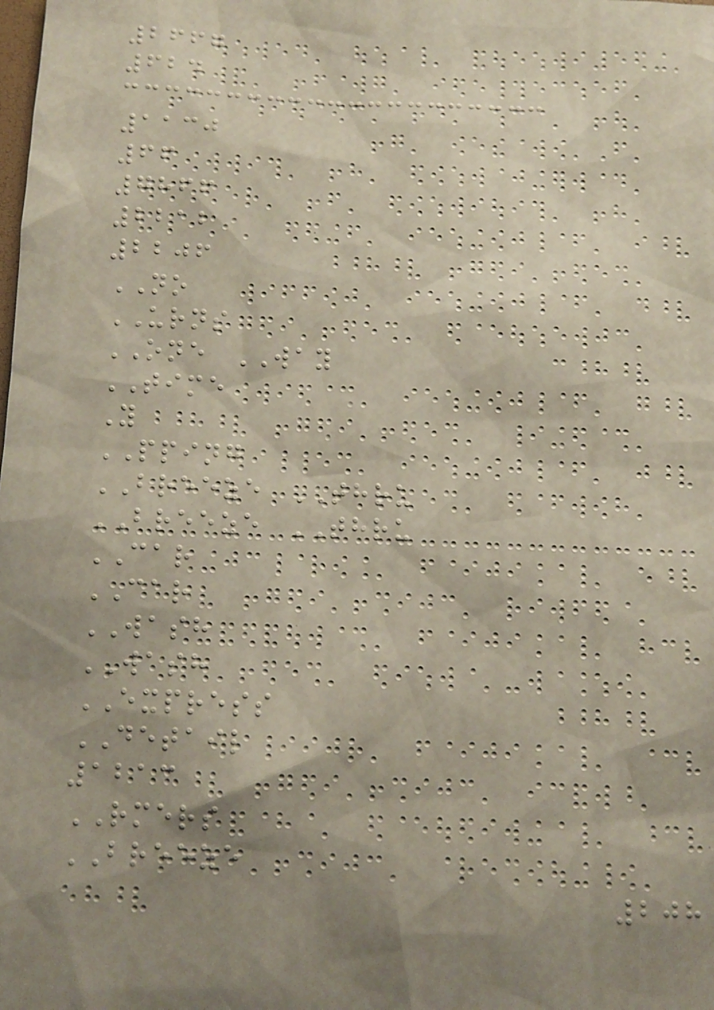2667
624
1130
66
7866
2212
2206
NO
URNS
ONE WAY
TIME
Y
PPING
BREEZE THRU
BREEZE THRU
CAR
CAR
WASH
WASH
EXPRESS
DETAIL
1213
RMERS
BREEZE
208
